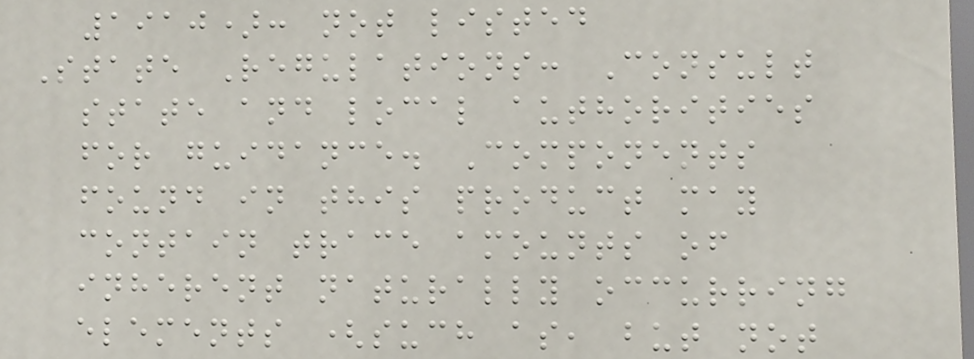1910): not listed
State Regulations: Consult
state and local authorities
for guidance. Components
found in this product may
contain trace amounts of
inherent naturally occurring
elements (such as, but not
